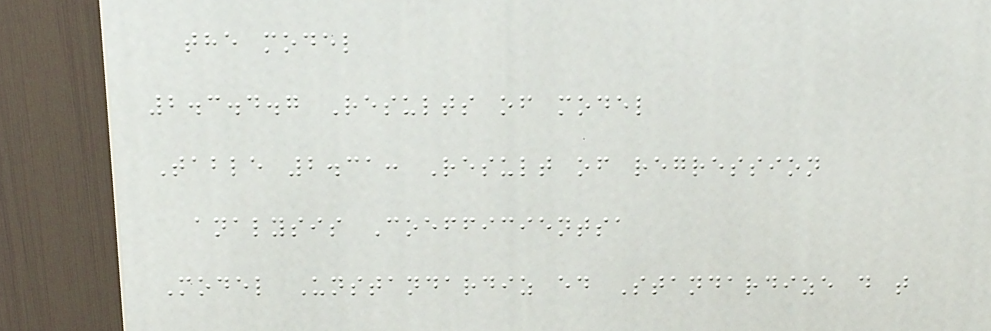the model
2.3.4.7 Results of model
Table 2.31: Result of regression
analysis Coefficientsa
Model Unstandardiz ed Standardize d t
